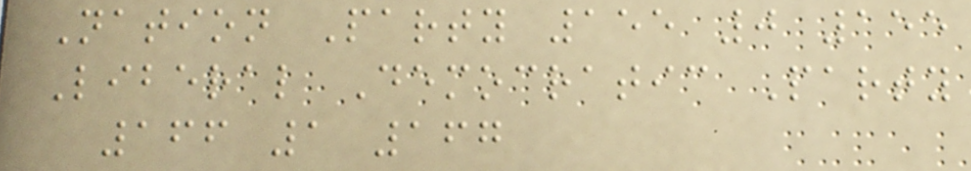Nation Party 155 0 155
Liberal Democratic Party
166 1 167
